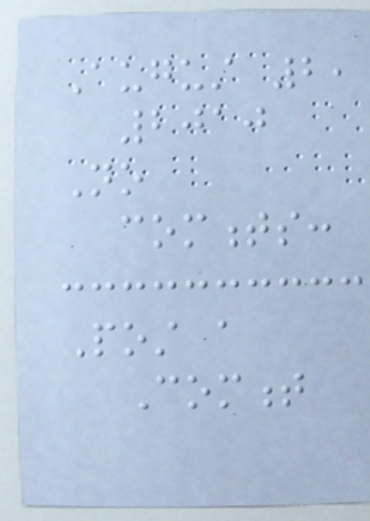August 2,
2010
No
comments:
Post a
Comment
